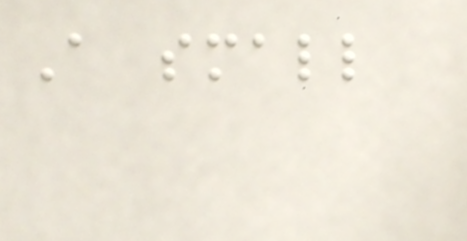A small
